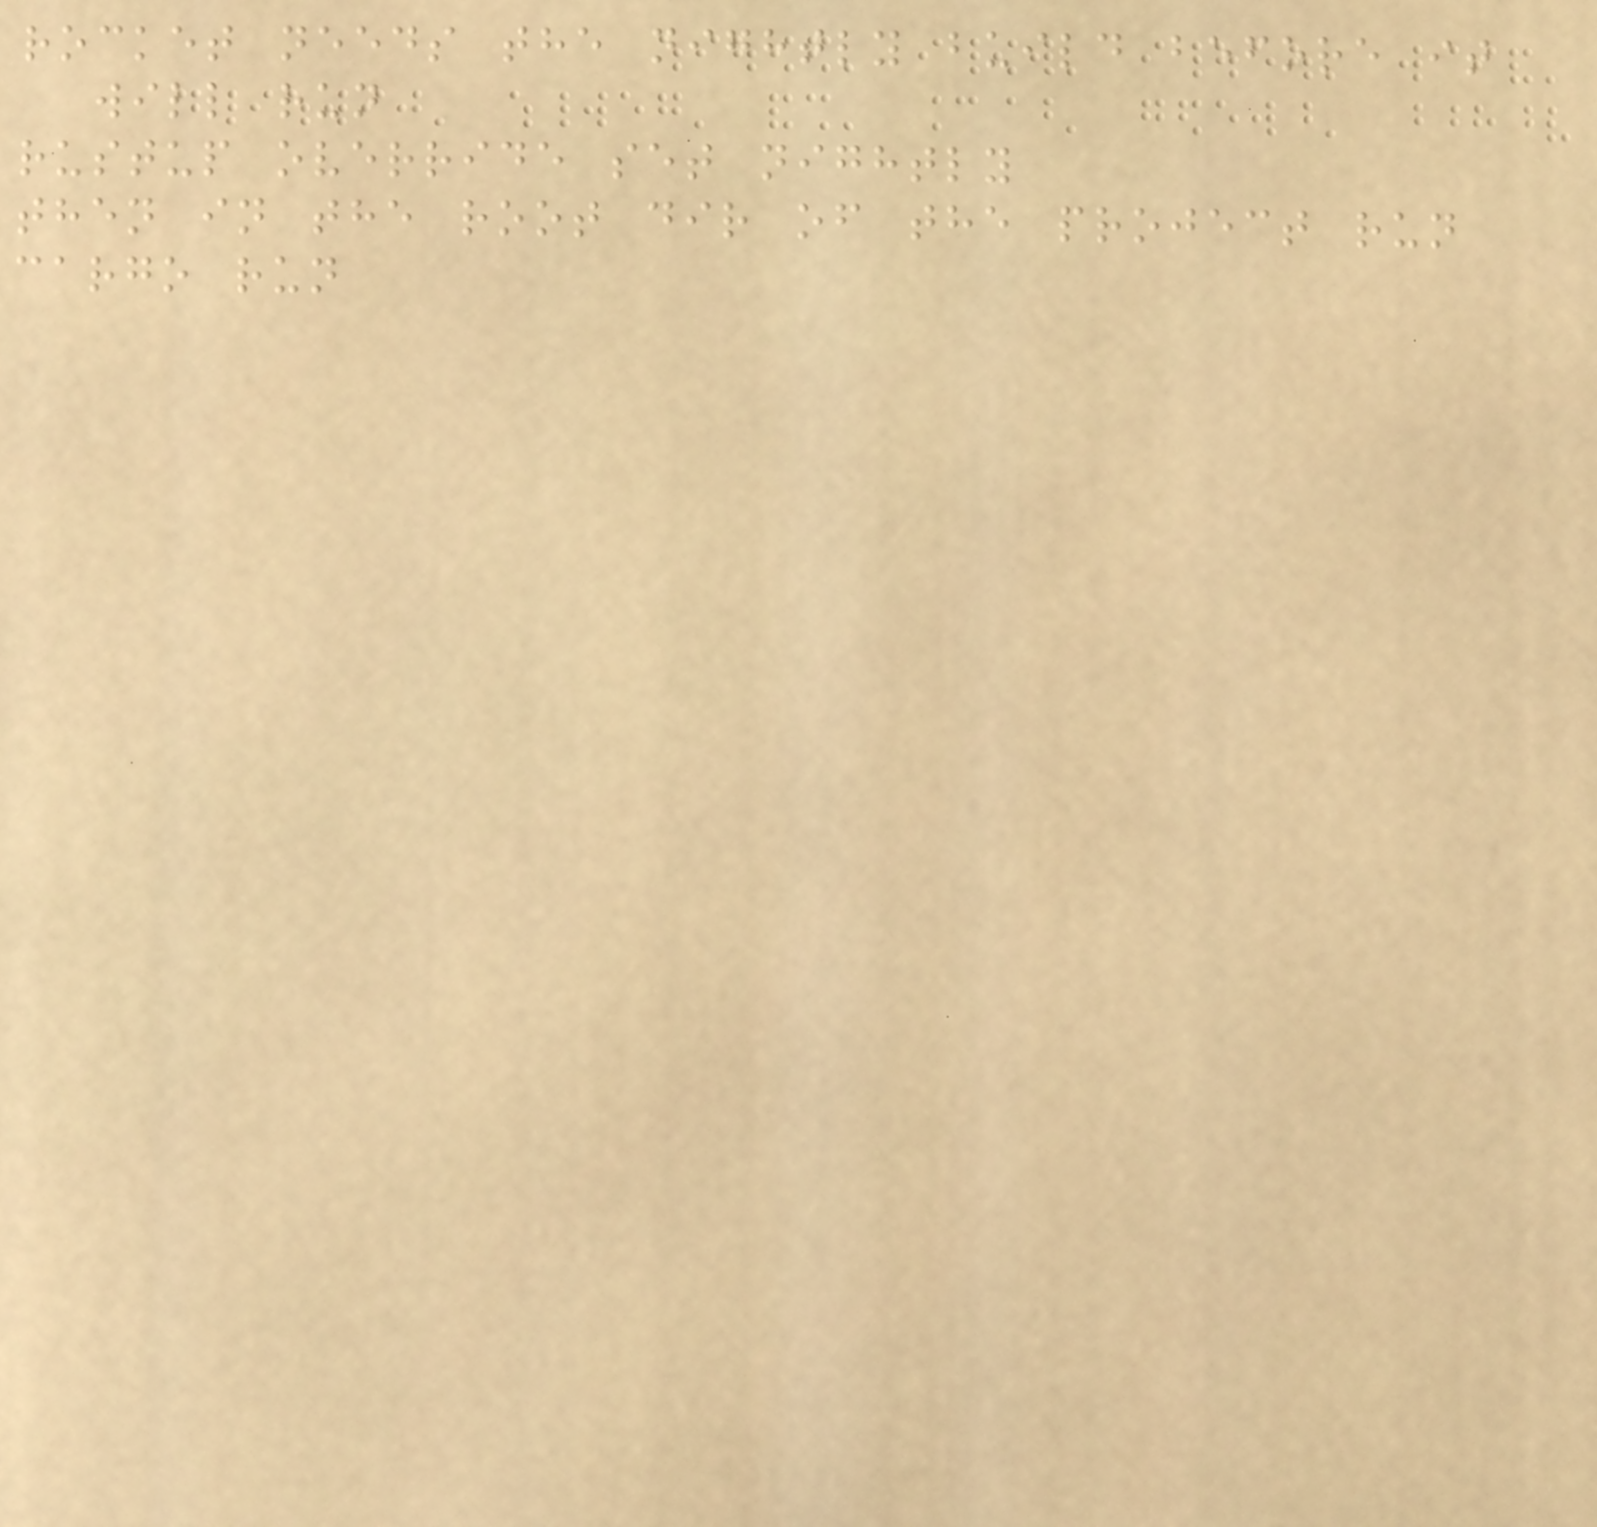rocket needs the nightly build before it
will run
rustup override set nightly
then in the root dir of the project run
cargo run
